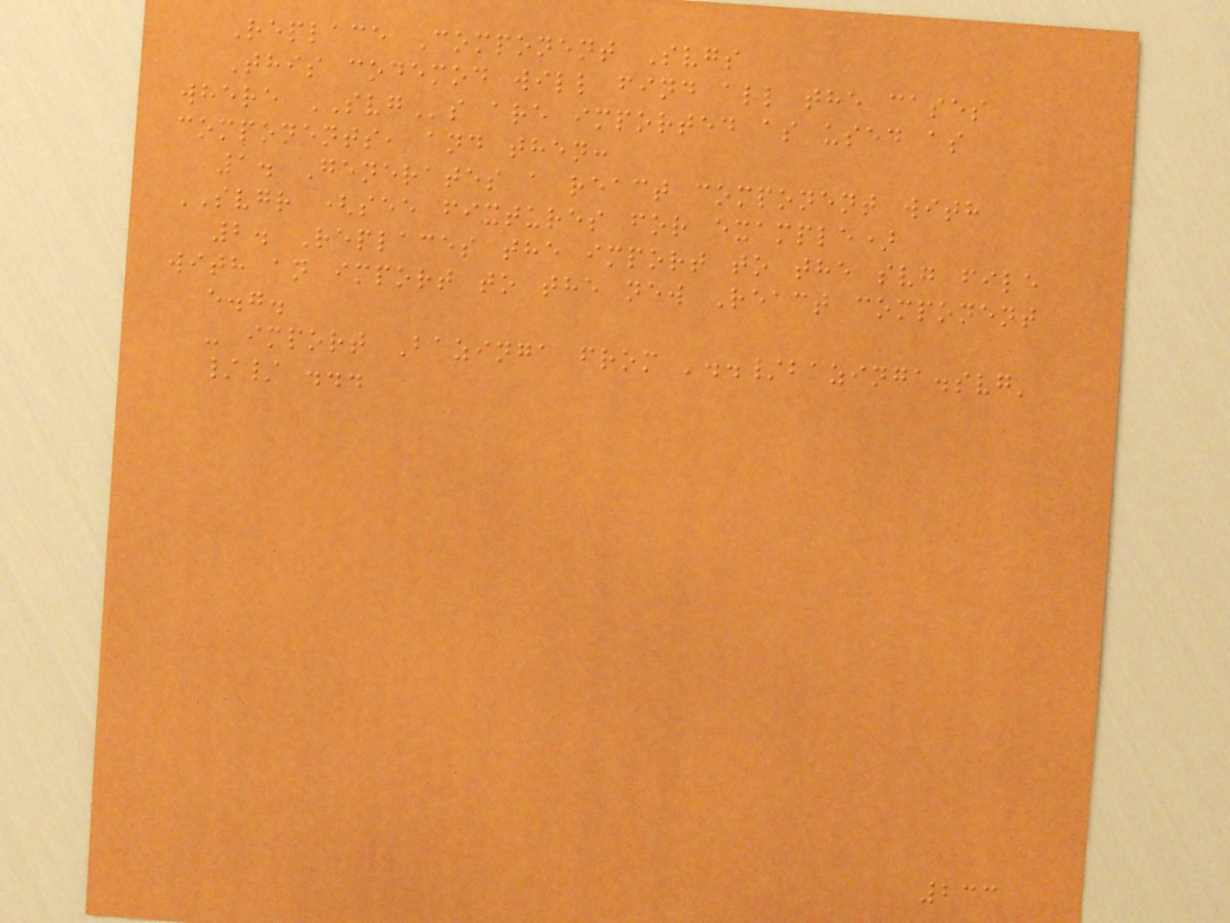Replace Component Svgs
This codemod will find all the cases
where SVGs are imported as used as
components, and then:
1. Generates a react component with
SVGR (see fixtures for example)
2. Replaces the import to the svg file
with an import to the new React component
e.g.
- import Bazinga from '../bazinga.svg'
// ...
233
